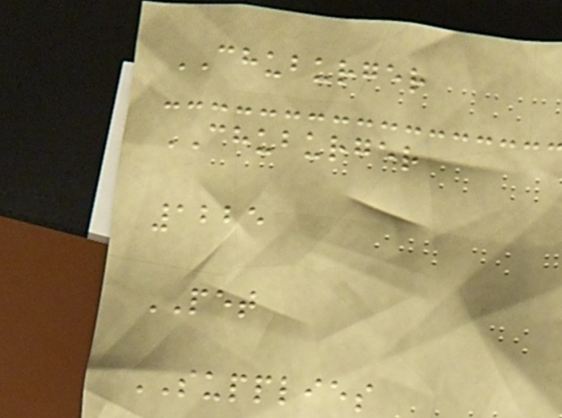CHUBURGER
CHUBURGER
1225
PET
SUPPLIES
